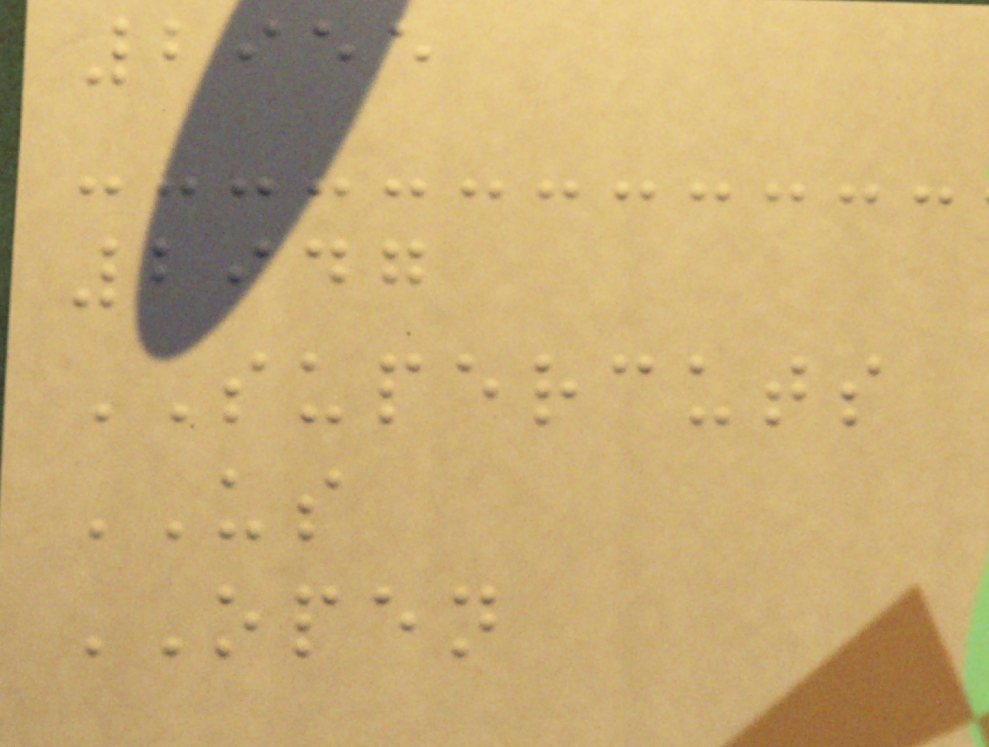2955
2947
SUPERCUTS
US
OPEN
